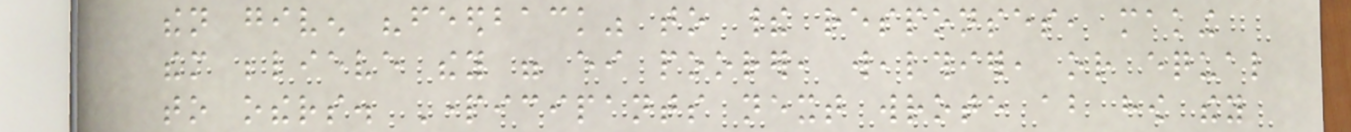then given "feedback" to their responses, making
them believe they were either poorer, wealthier, or equal
to others. Participants next wrote about how they
